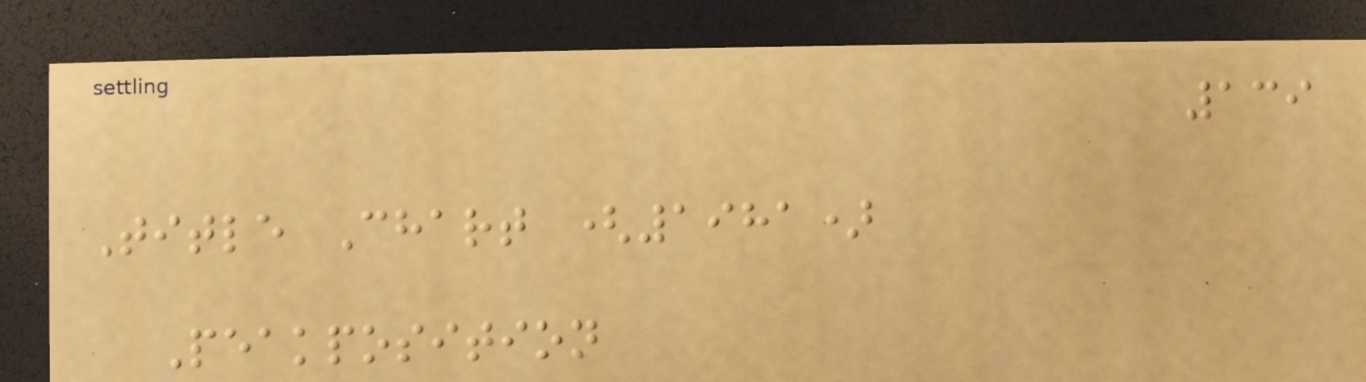139
Title Chart (1981)
Peakposition
